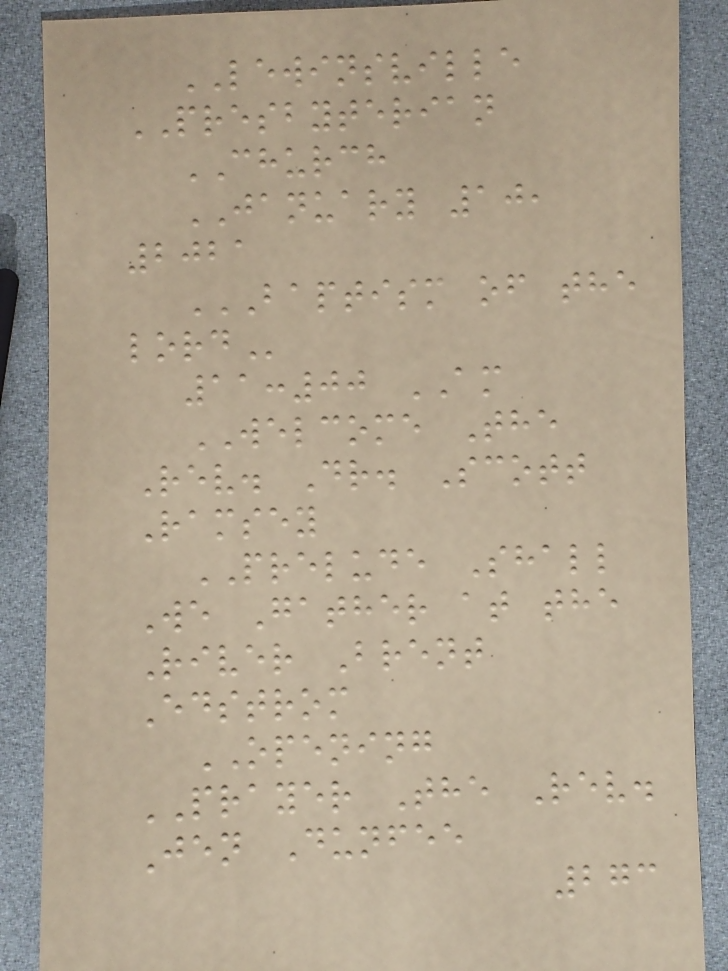LEWINSVILLE
PRESBYTERIAN
CHURCH
JANUARY 10,
2021
BAPTISM OF THE
LORD
11:00 AM
WELCOME The
Rev. Dr. Scott
Ramsey
PRELUDE Shall
We Gather at the
River Brent
Edstrom
OPENING
PRAYER The Rev.
Jen Dunfee
273
